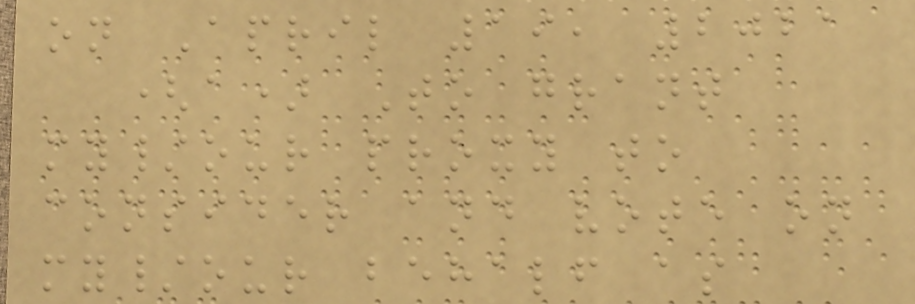on April 19, 2021
(a) To grant
my/our proxy to
consider and vote on
my/our behalf as
